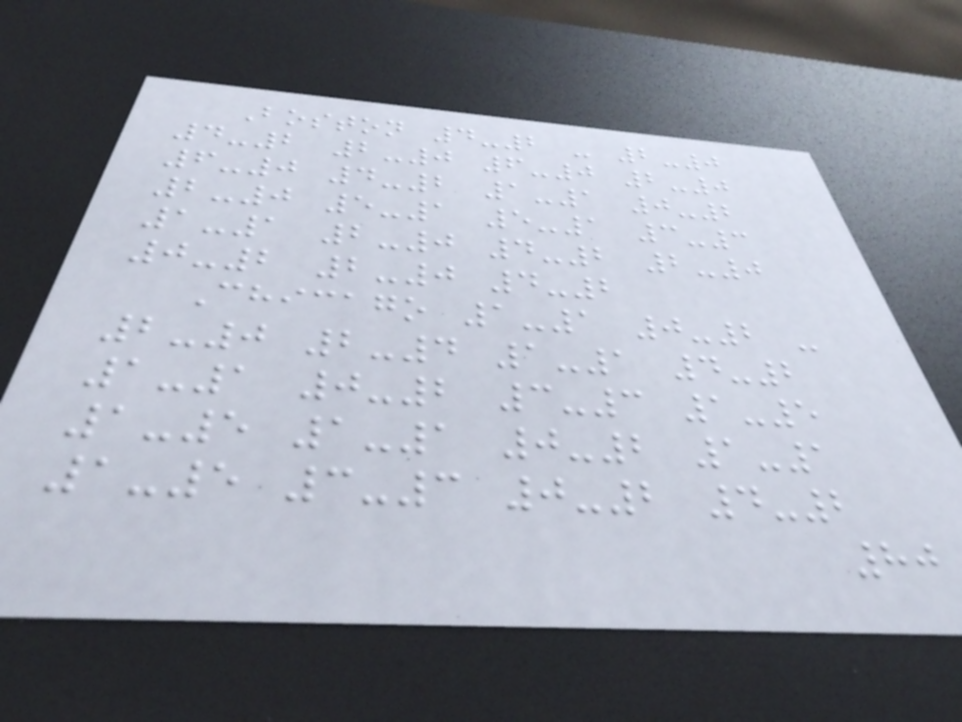Boston 4-2 - 2-0
4-2 2-0 6-0 2-0
6-0 4-2 1-1 0-2
2-0 5-1 5-1 3-3
1-1 2-0 4-2 2-0
0-2 2-0 4-2
Chicago 1-1 0-2 -
2-0 2-4 1-1 4-2
1-1 0-2 3-3 1-5
1-5 1-1 0-2 1-1
1-5 3-3 0-2 4-2
80
